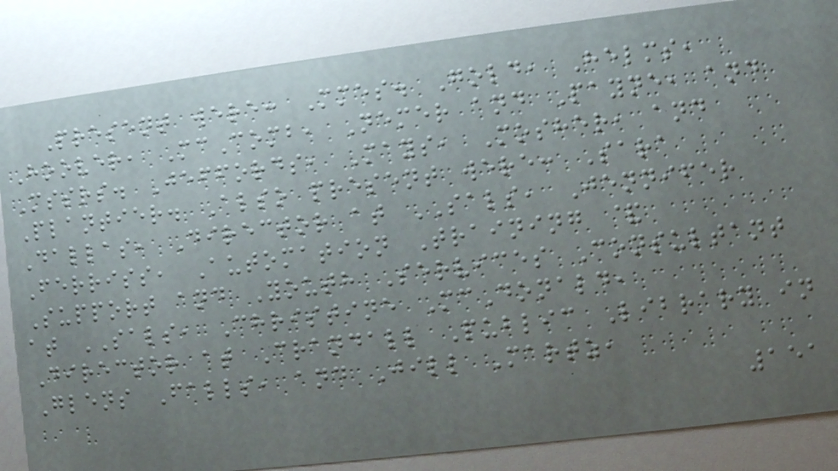Present were: Mmes. Gold, Helms,
Hoover, McComb, Nemer and Payne, and
Mssrs. Jeffords, Mays, Mosher, and
Plantier. Also present were: Sara
Dallas, Director at SALS, Jennifer
Ferriss, Automation Training &
Support and Youth Services Consultant
at SALS, Christine McDonald,
Director at Crandall Public Library in
Glens Falls, and Jill Martz,
151
